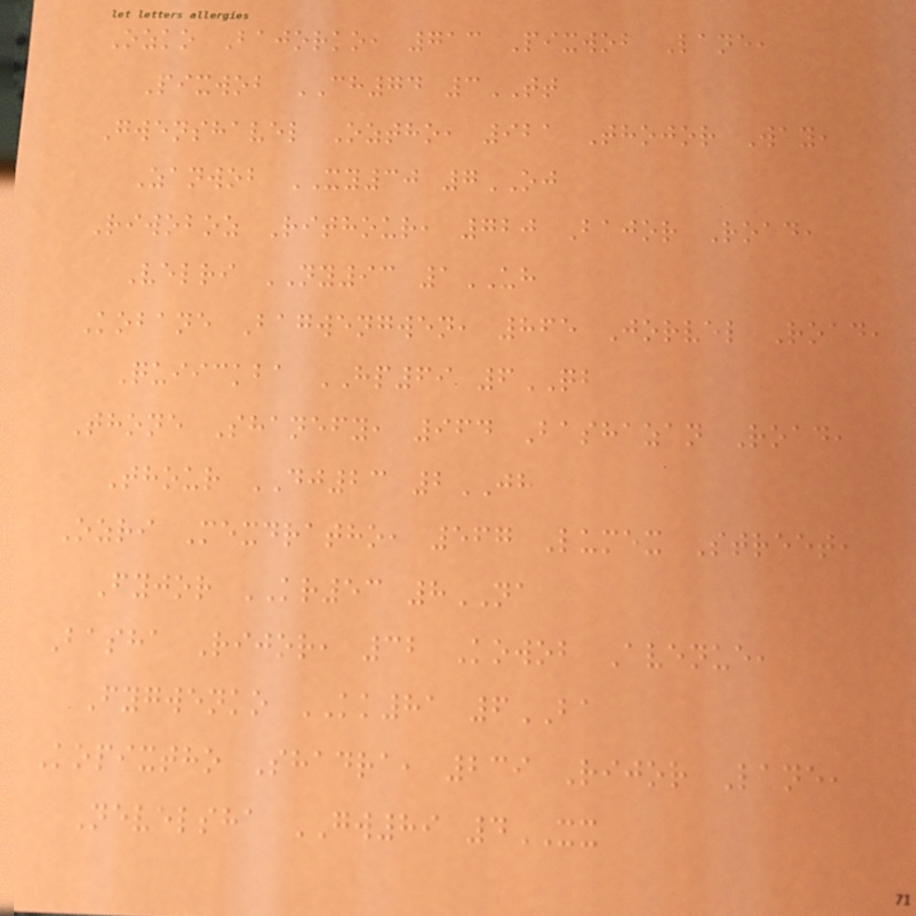Ozko Bajorko, 713 Pixwob Lane,
Pixwob CH74 3TT
Gwenshavel Oztho, 921 Thojor Way,
Zanwob XY30 7OJ
Riwoboz Rithour, 720 Bajor Road,
Velri NY93 1UH
Kobane Bagwengwen, 865 Jorvel Road,
Quiickba HP69 6QB
Thone Shanefy, 964 Bashazan Road,
Thour DJ23 2JH
Ozri Mexdratho, 567 Lumex Street,
Fyjor KR53 8NA
Basha Rijor, 32 Kowob Avenue,
Fygwenko KK81 6BA
Kopixtho Shadra, 239 Rijor Lane,
Nevelsha GW89 4XX
